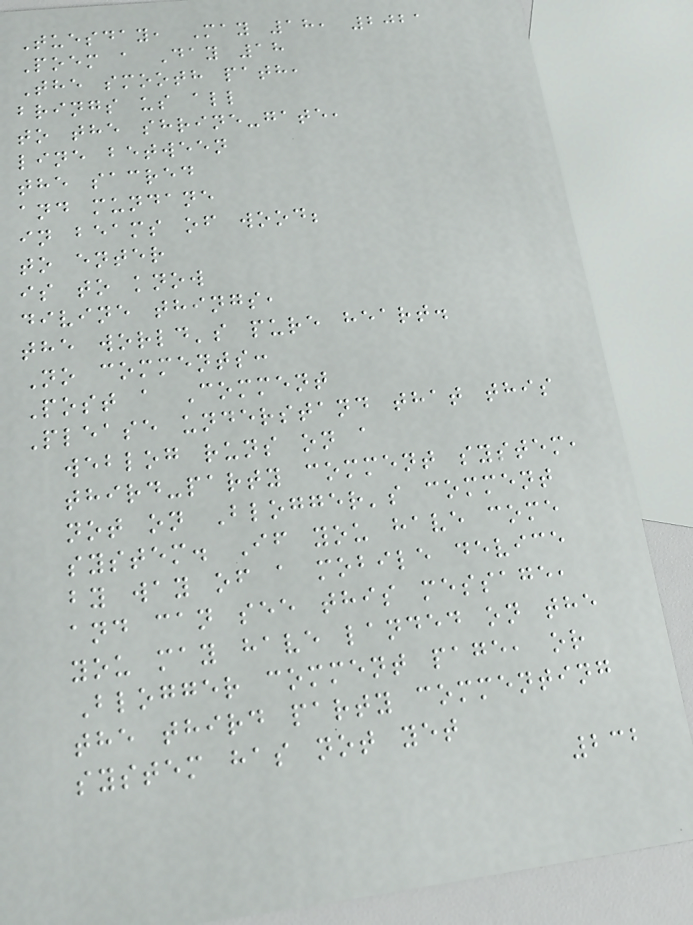Tuesday, May 18, 2021
Poem a Day 18
The smooth path,
brings us all
to the shrine-gate,
line between
the sacred
and mundane
in beams of wood;
to enter
is to know
divine things,
the world's pure heart.
No comments:
Post a Comment
Please understand that this
weblog runs on a
third-party comment system,
not on Blogger's comment
system. If you have come
by way of a mobile device
and can see this message,
you may have landed on the
Blogger comment page, or
the third party commenting
system has not yet
232
